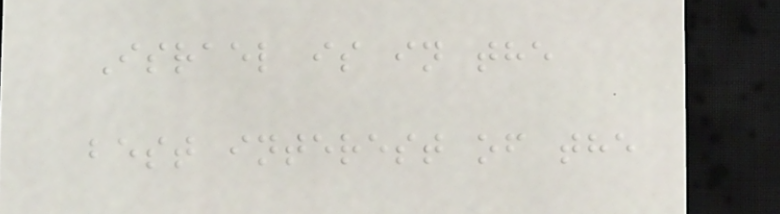Israel is in the
best interest of the
